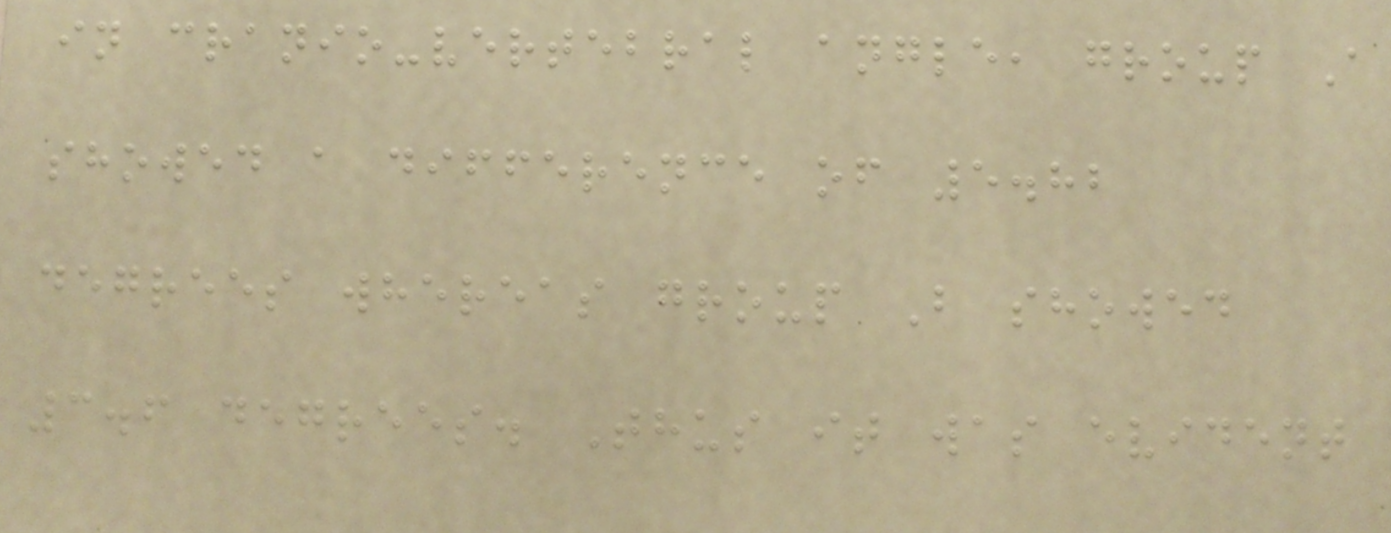in cranio-vertebral angle, group A
showed a difference of 5.82
degrees whereas group B showed
3.6 degrees. Thus it was evident
